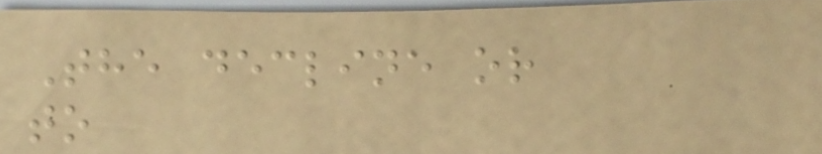The decline or
to
